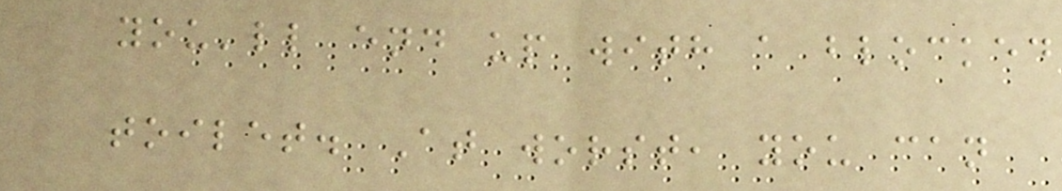you'll end up with a blocked
toilet. At worst, you can
